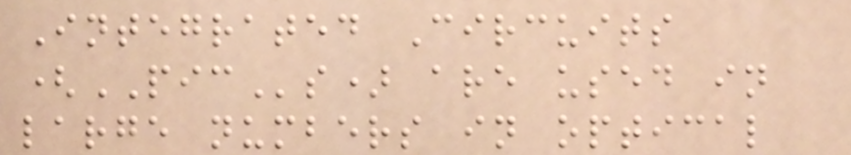Integrated Circuits
(PICs) are used in
large numbers in optical
